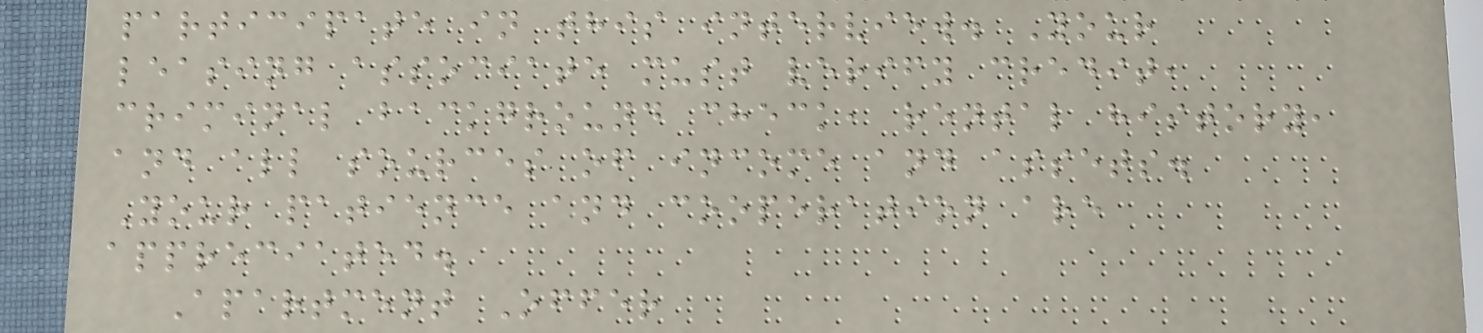participate in this interview. Your
leasing associate must verify credit,
criminal background check, rental history,
and all sources of income and assets.
Your patience and cooperation are
appreciated.
Apartment Offer
